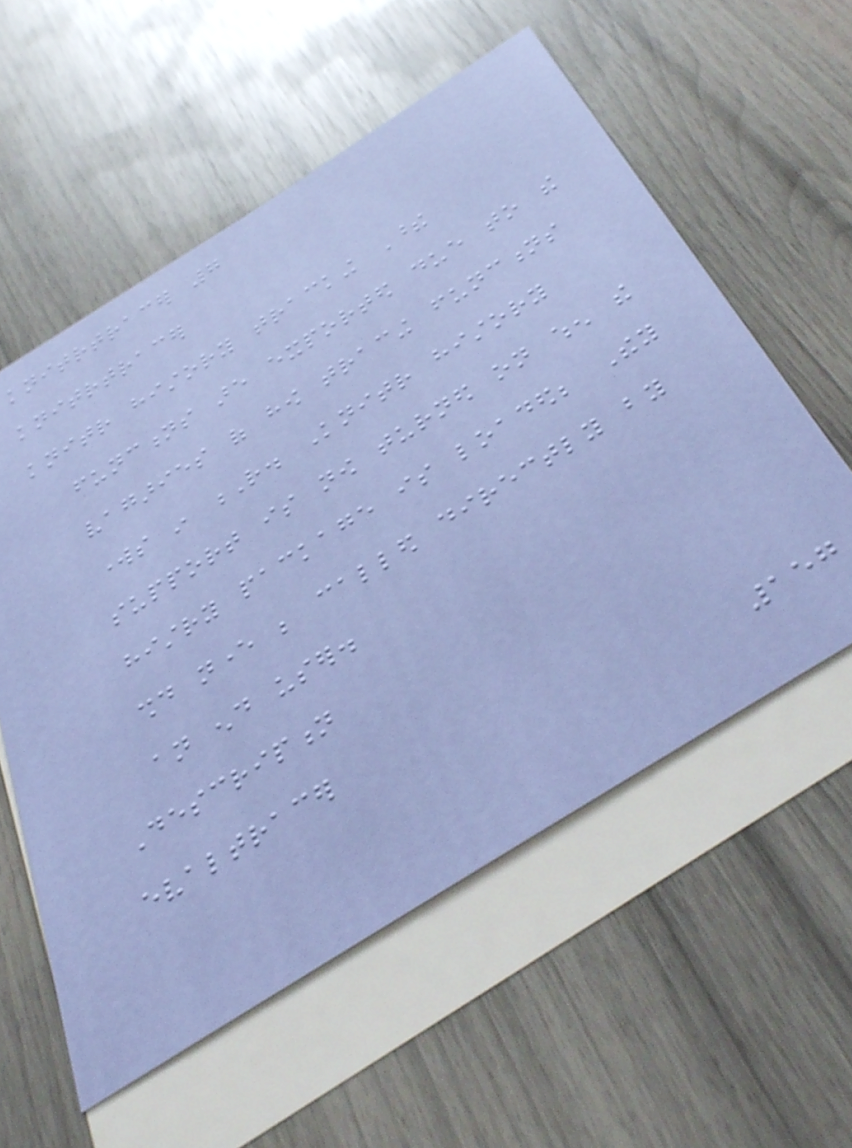knitrtracer 7
knitrtracer
knitr history tracking These
functions are exported due to the
vagaries of how tracing functions
works in R. Knitr history
support is now turned on when the
histry package is loaded; They
should never be called directly by
an end user.
Description
evaltracer
157
